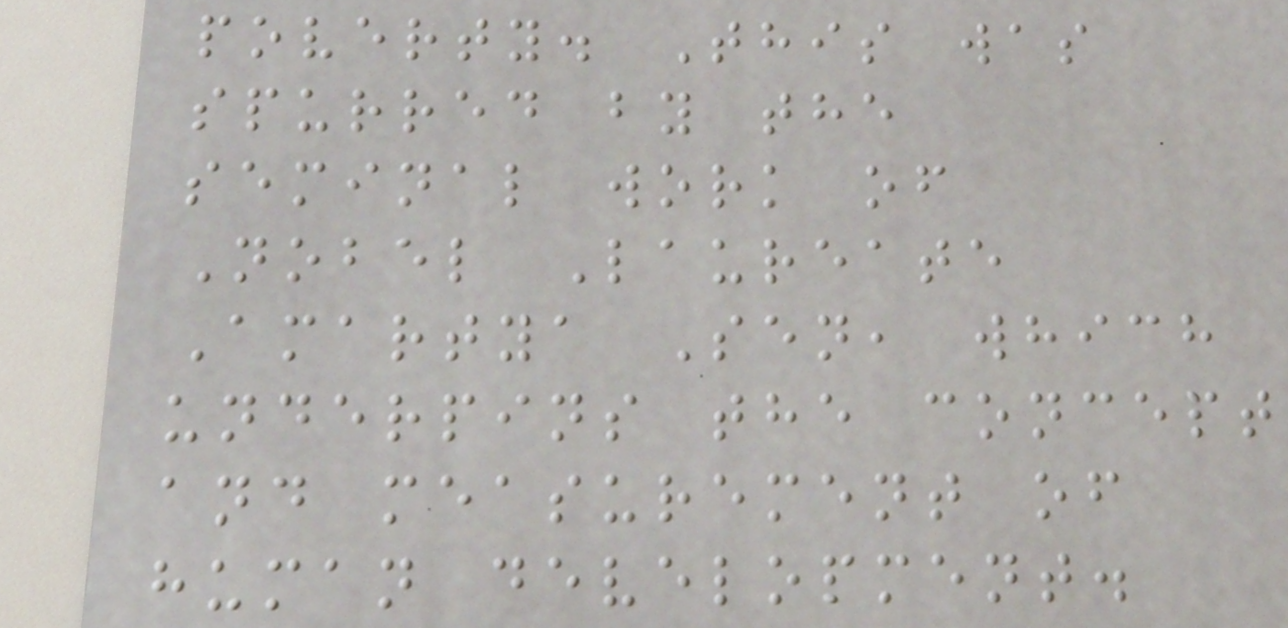poverty. This was
spurred by the
seminal work of
Nobel Laureate
Amartya Sen, which
underpins the concept
and measurement of
human development.
